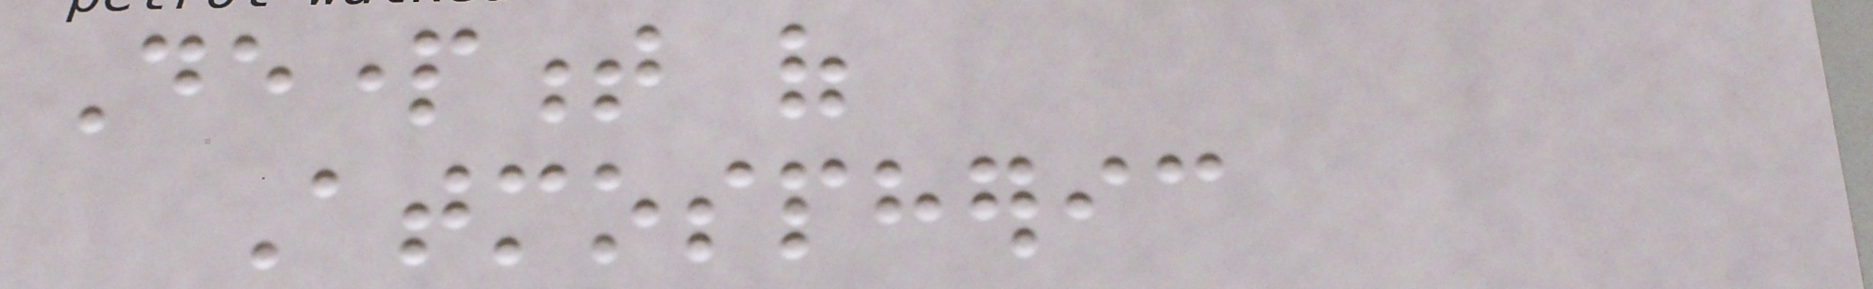Department of
Atmospheric
